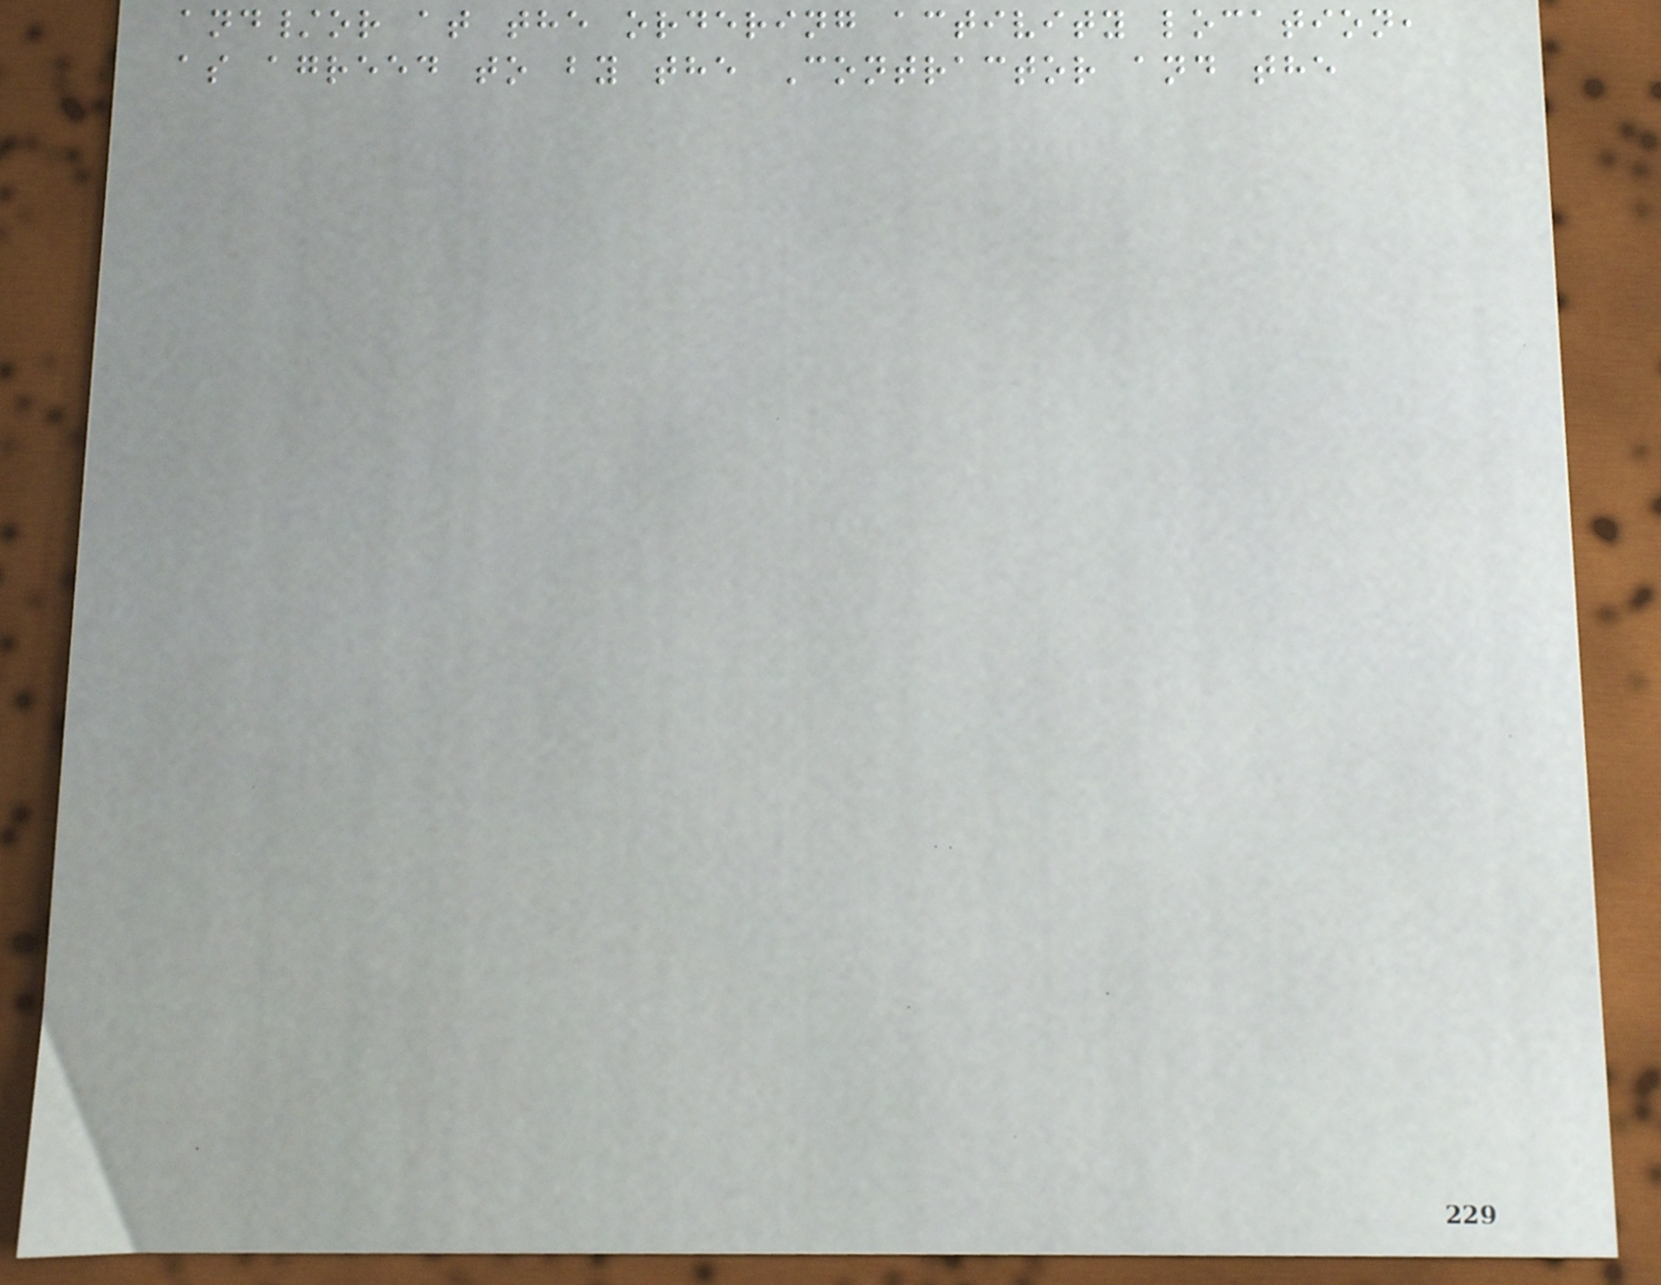and/or at the ordering activity location,
as agreed to by the Contractor and the
